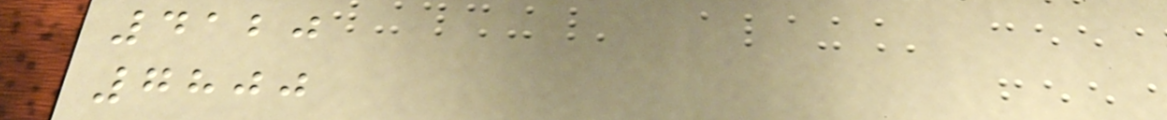4120
7800
